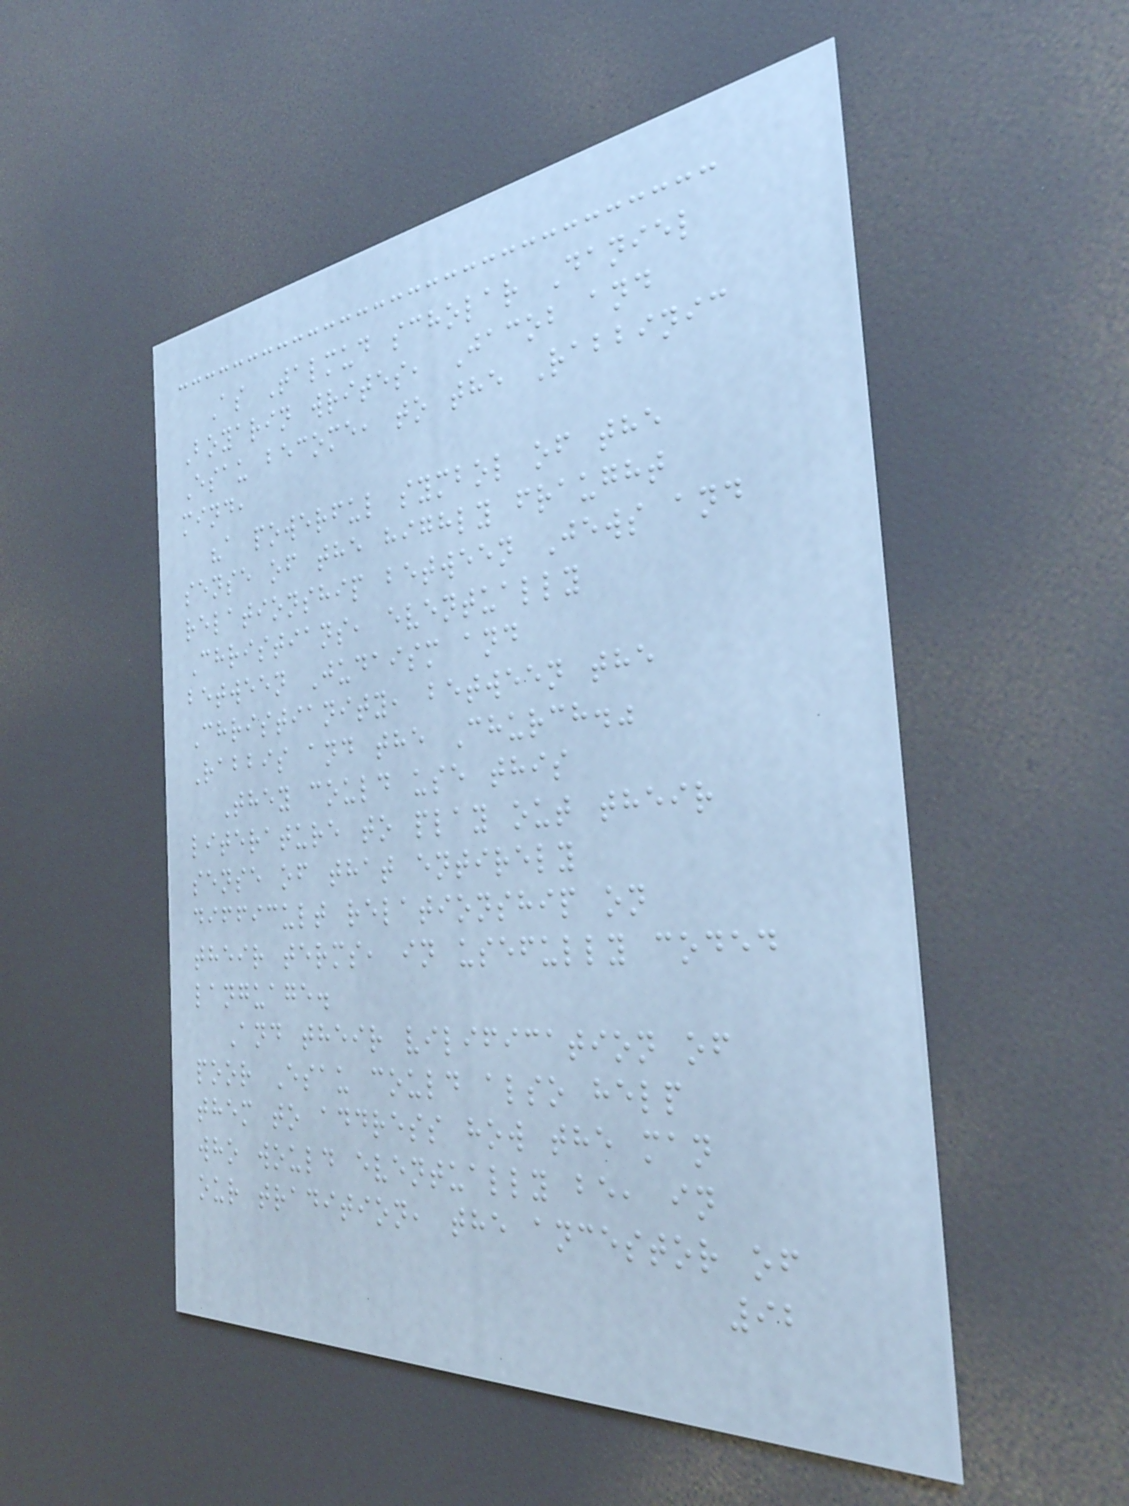As Talmud scholar Daniel
Boyarin writes, Jacob and
Esau become, to the Rabbinic
mind,
"a powerful symbol of the
sense of the highly fraught
relationship between Jews and
Christians, eventually
between Judaism and
Christianity, between the
Rabbis and the Church."
They could use this
literature to play out their
sense of that entirely
difficult relationship on
their terms, in usefully coded
language.
And their vilification of
poor Esau could also help
them to address how the man
who would eventually be, in
our tradition, the ancestor of
92
